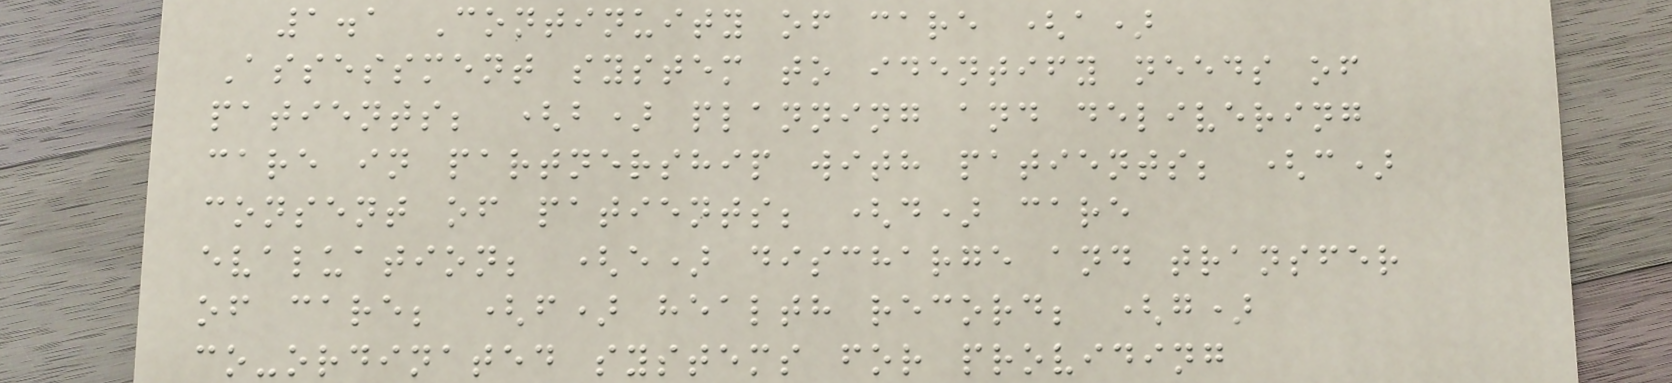1.1 Continuity of care (a)
Assessment system to identify needs of
patients; (b) planning and delivering
care in partnership with patients; (c)
consent of patients; (d) care
evaluation; (e) discharge and transfer
of care; (f) health record; (g)
co-ordinated systems for providing
